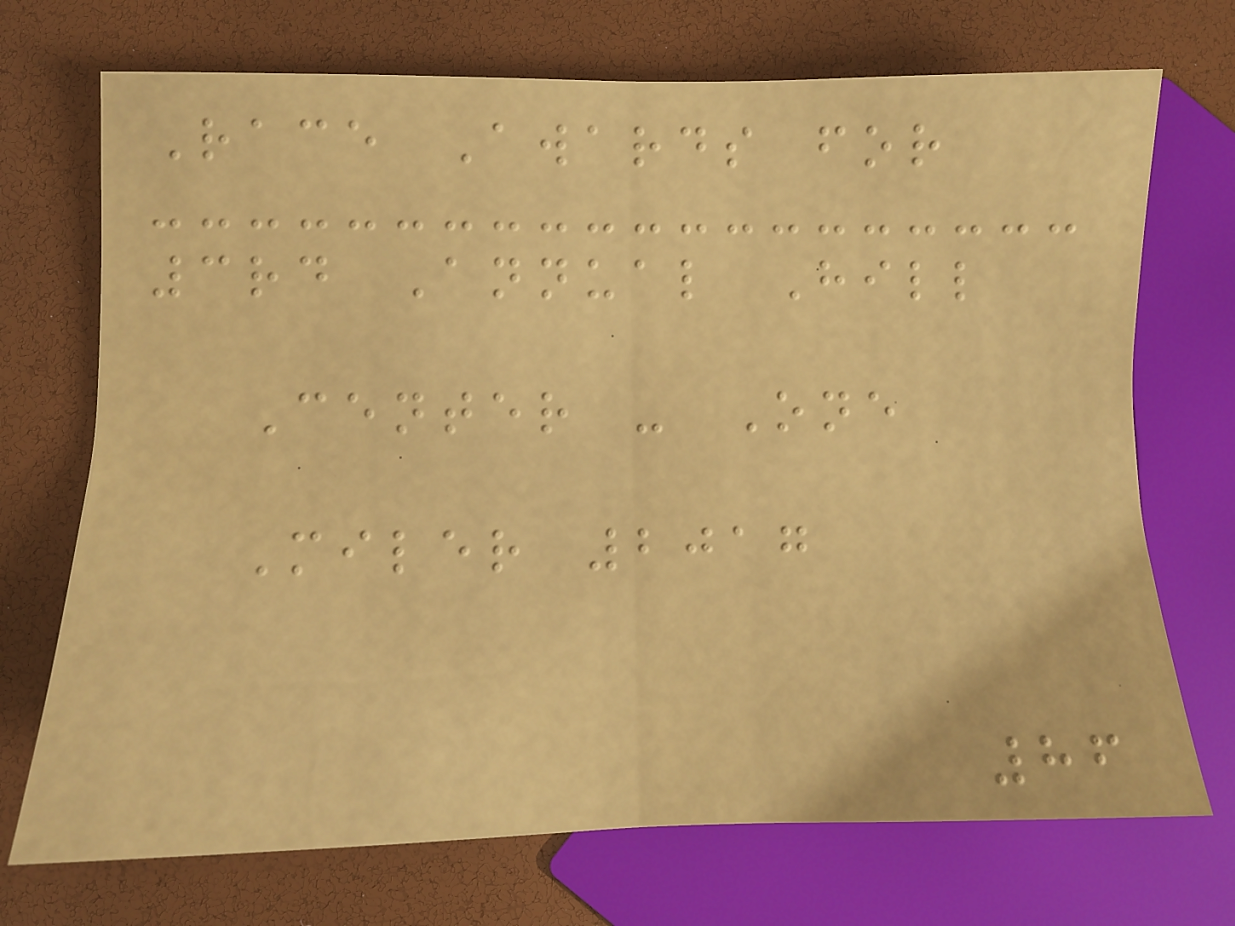Race Awards for
3rd Annual Hill
Center - One
Miler 2017
86
